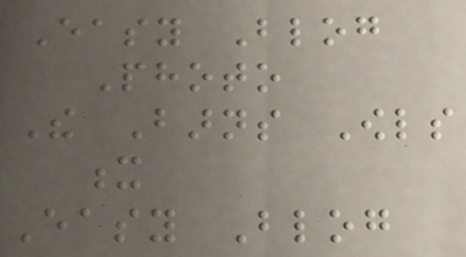Easy Blog
Photo
The Barns Owls
x
Easy Blog
